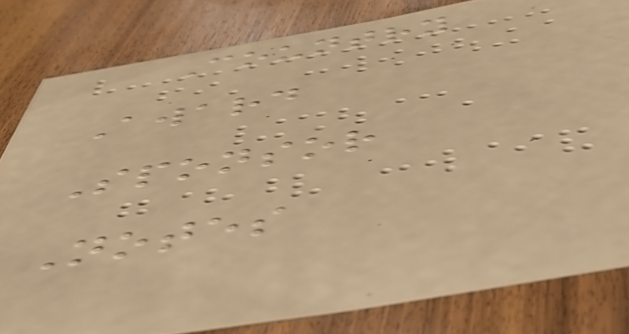Country
Award
Sponsor
Notes
